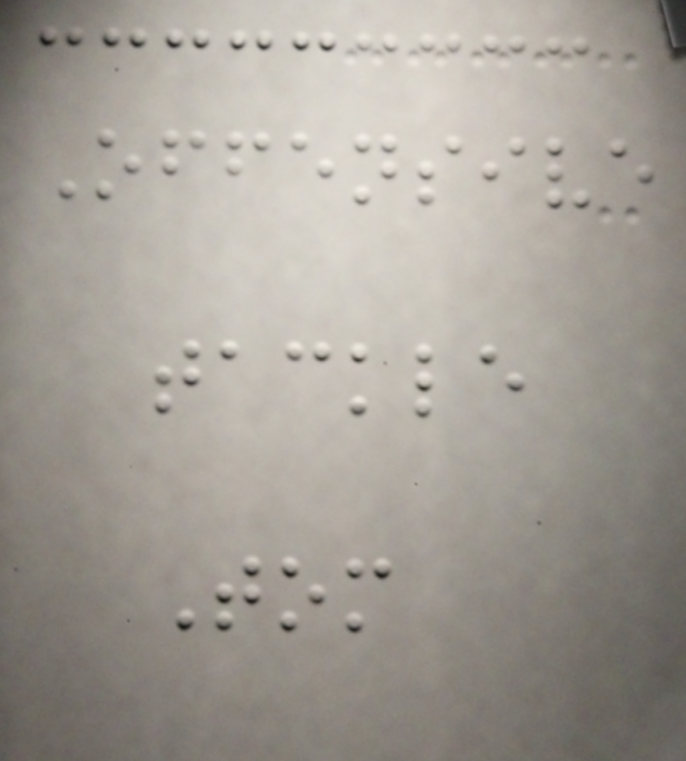Offensive
tackle
Tom
